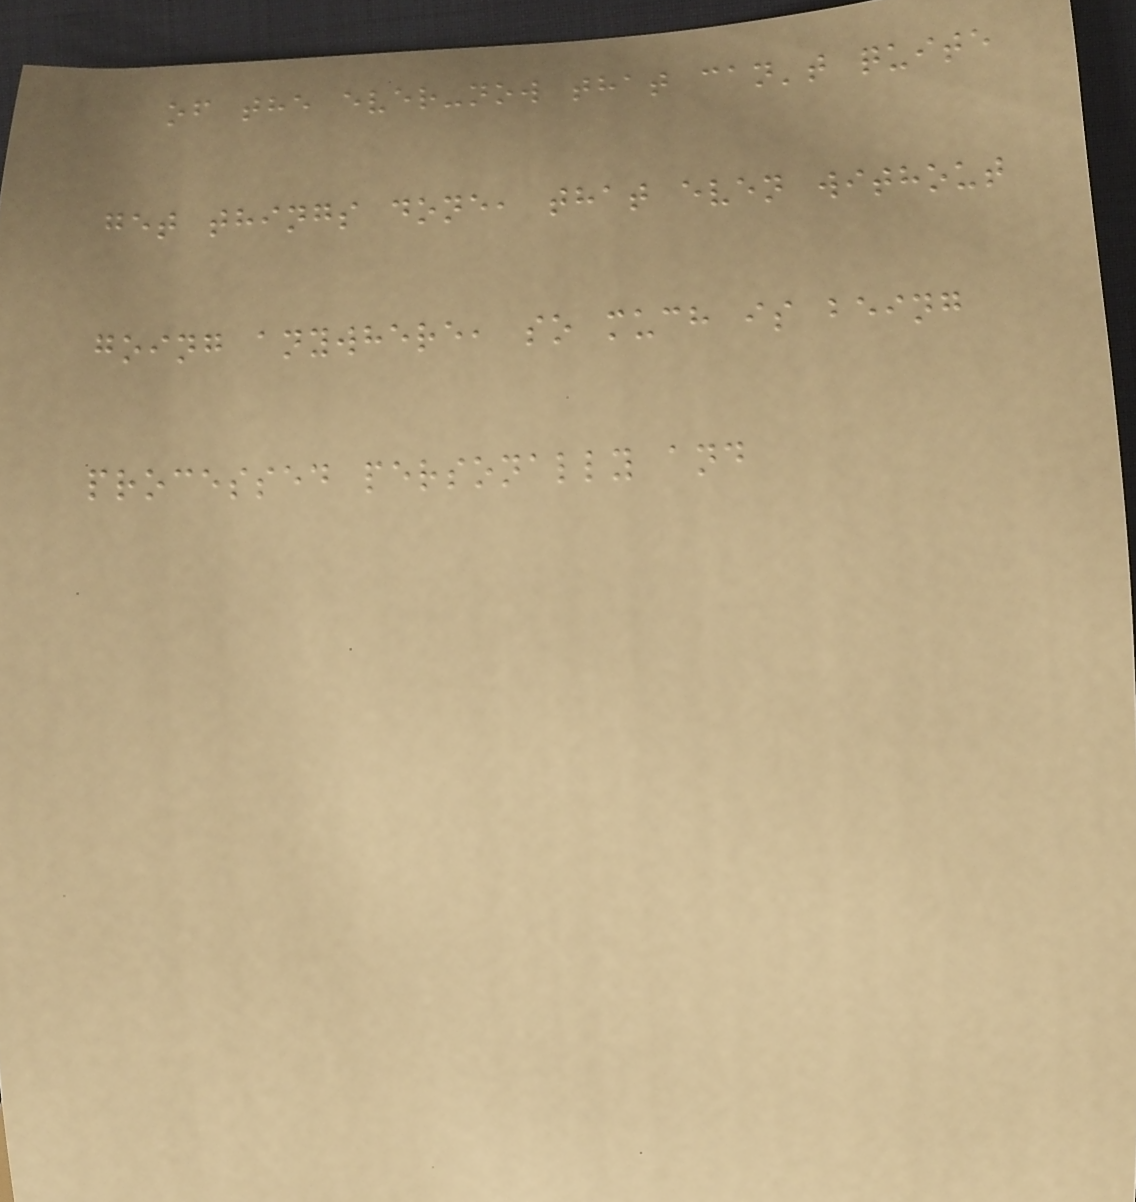of the ever-now that can't quite
get things done, that even without
going anywhere, so much is being
processed personally and
